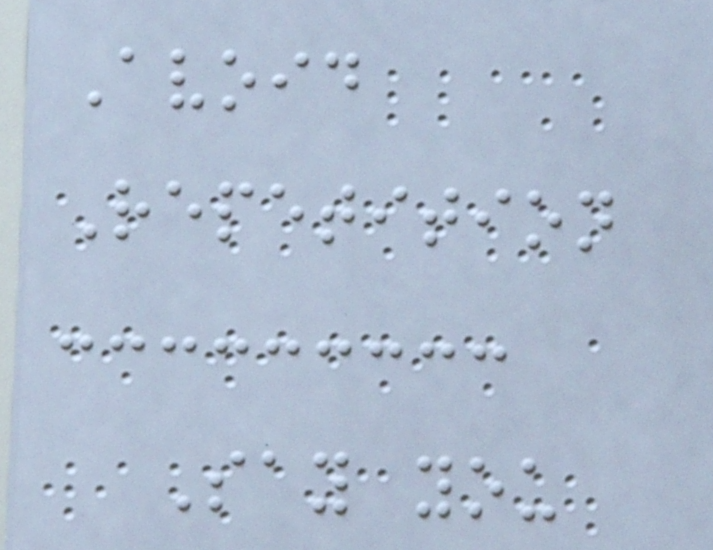Avoid
Repetition
Say you
